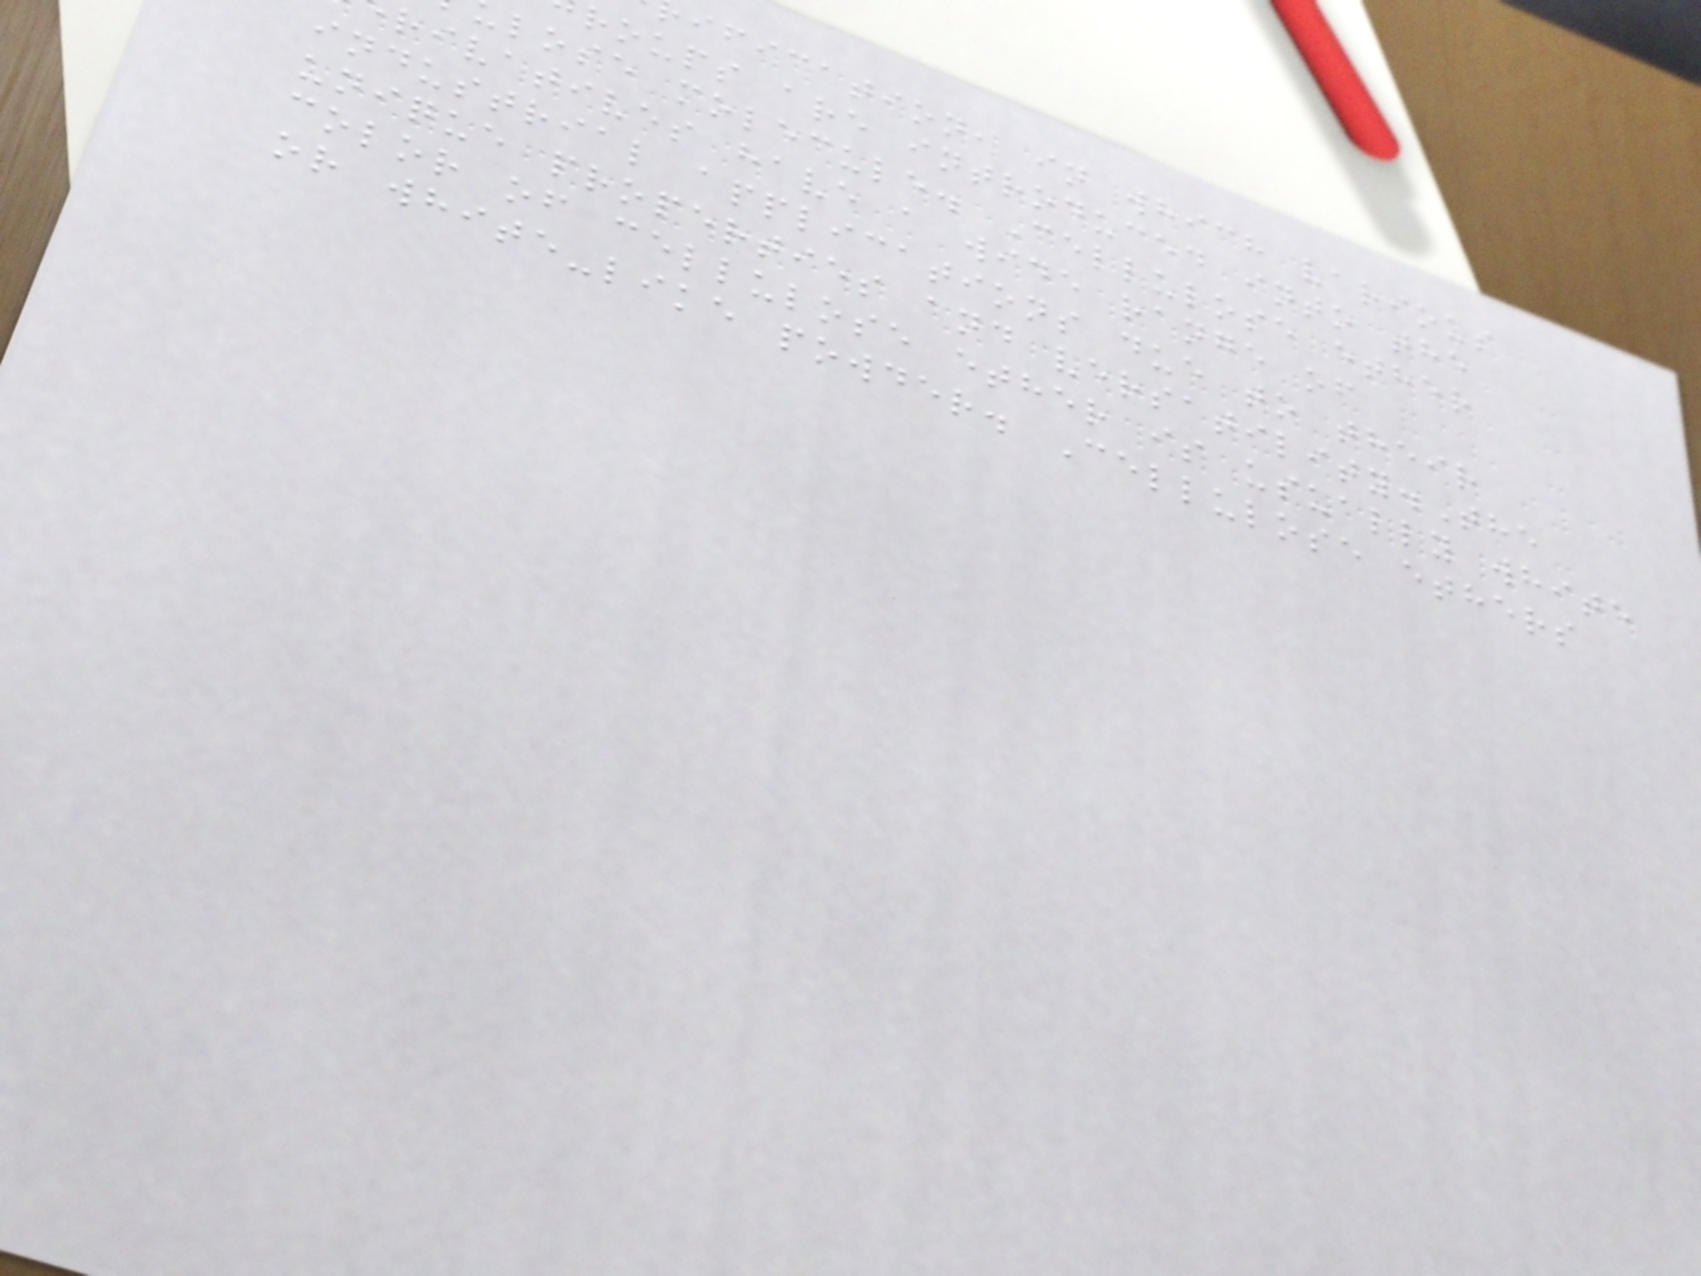ification, in which various
roups are introduced into the
lose molecule. Cellulose ether
rivatives have a wide range of
industrial applications due to their
unique properties and versatility.The
color of cellulose ether is usually white
or white-like powder. Cellulose ethers
